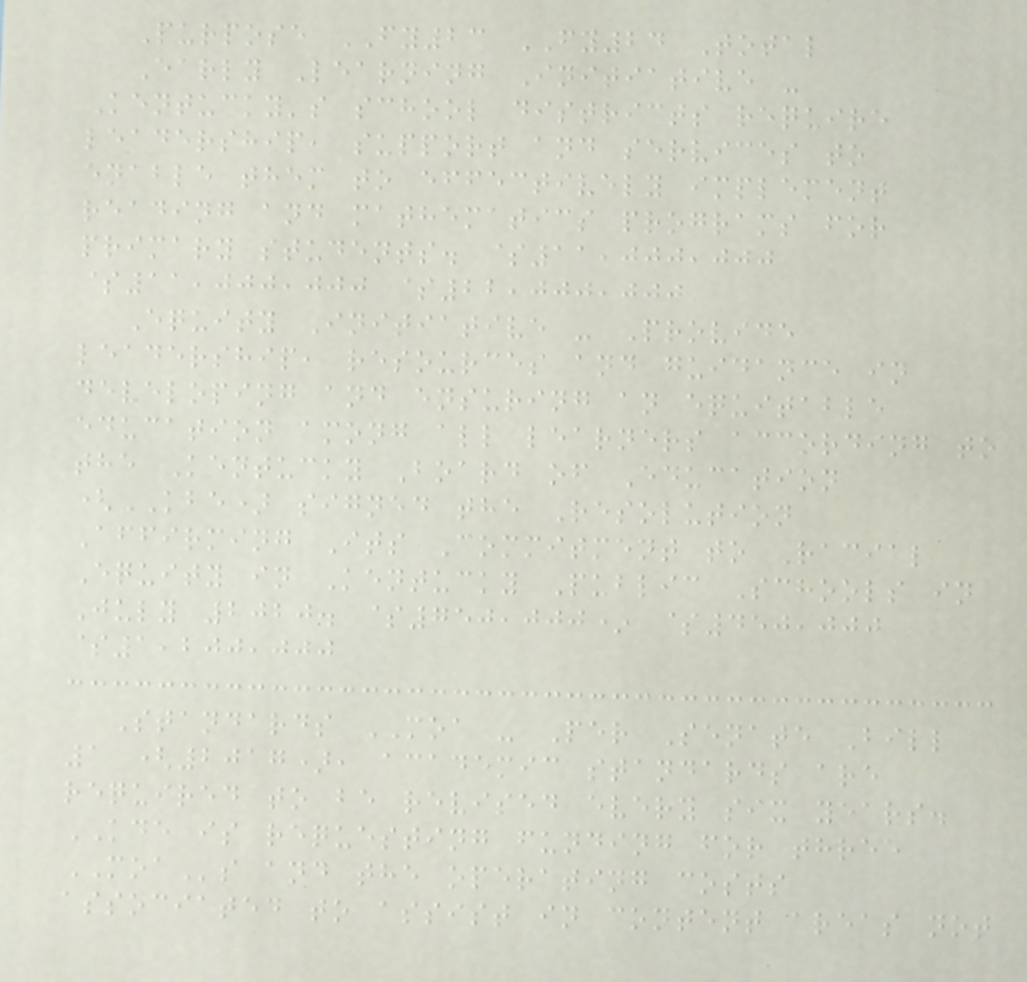Purpose FY23 FY24 Total
Early Learning Initiative -
Kentucky's school districts require
leadership, support and services to
enable them to effectively implement
reading and mathematics programs for
primary students. $11,000,000
$11,000,000 $22,000,000
Equity Initiative - Provide
leadership, resources and guidance in
developing and ensuring an equitable
education among all learners according to
the Kentucky Board of Education
(KBE) signed the Resolution
Affirming Its Commitment to Racial
Equity in Kentucky Public Schools in
July 2020. $750,000* $450,000
$1,200,000
Standards MOA - Per Senate Bill
1 (2017), academic standards are
required to be revised every six years.
KDE is requesting funding for three
MOAs and the operating costs
associated to assist in content areas not
